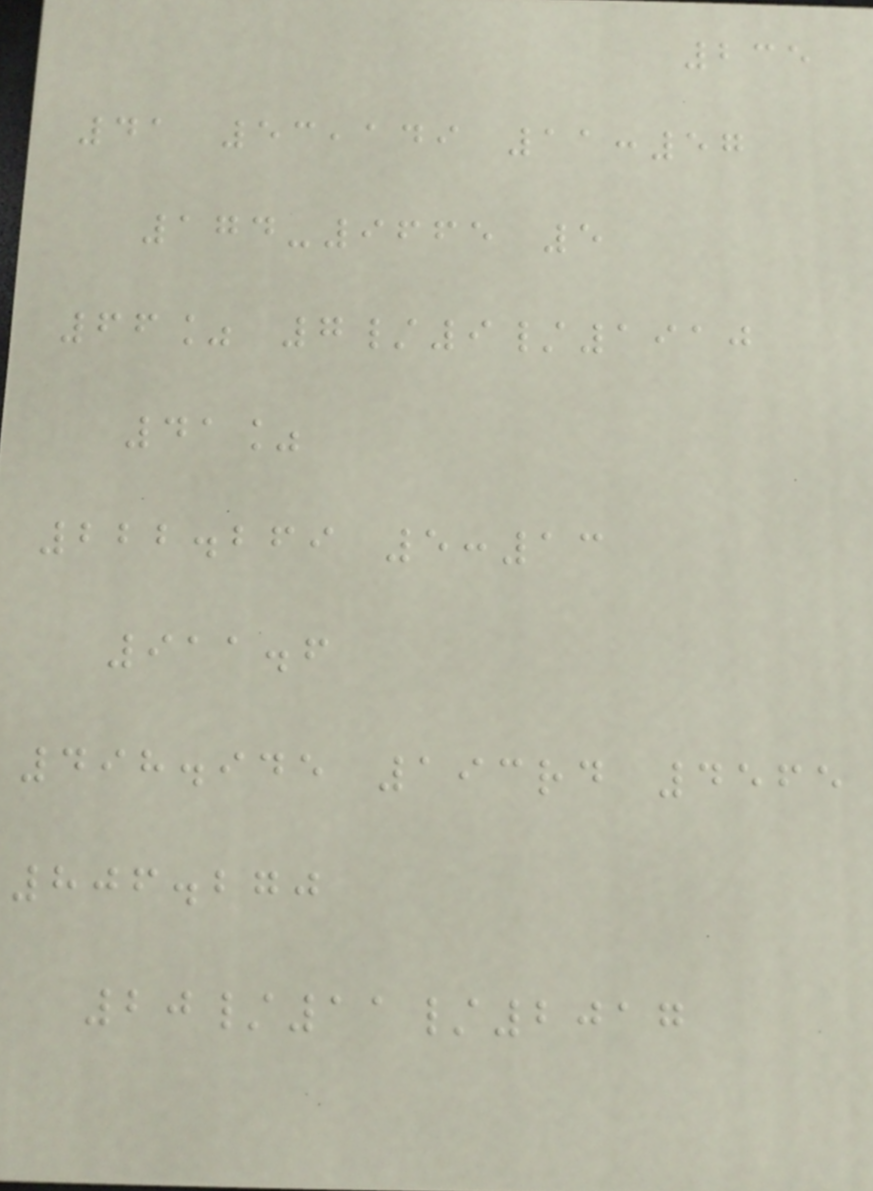235
41 53,149 11:57
174-9665 5
66% 7/9/1910
41%
222.269 5:13
911.6
498.945 193rd 4565
806.270
20/11/2017
